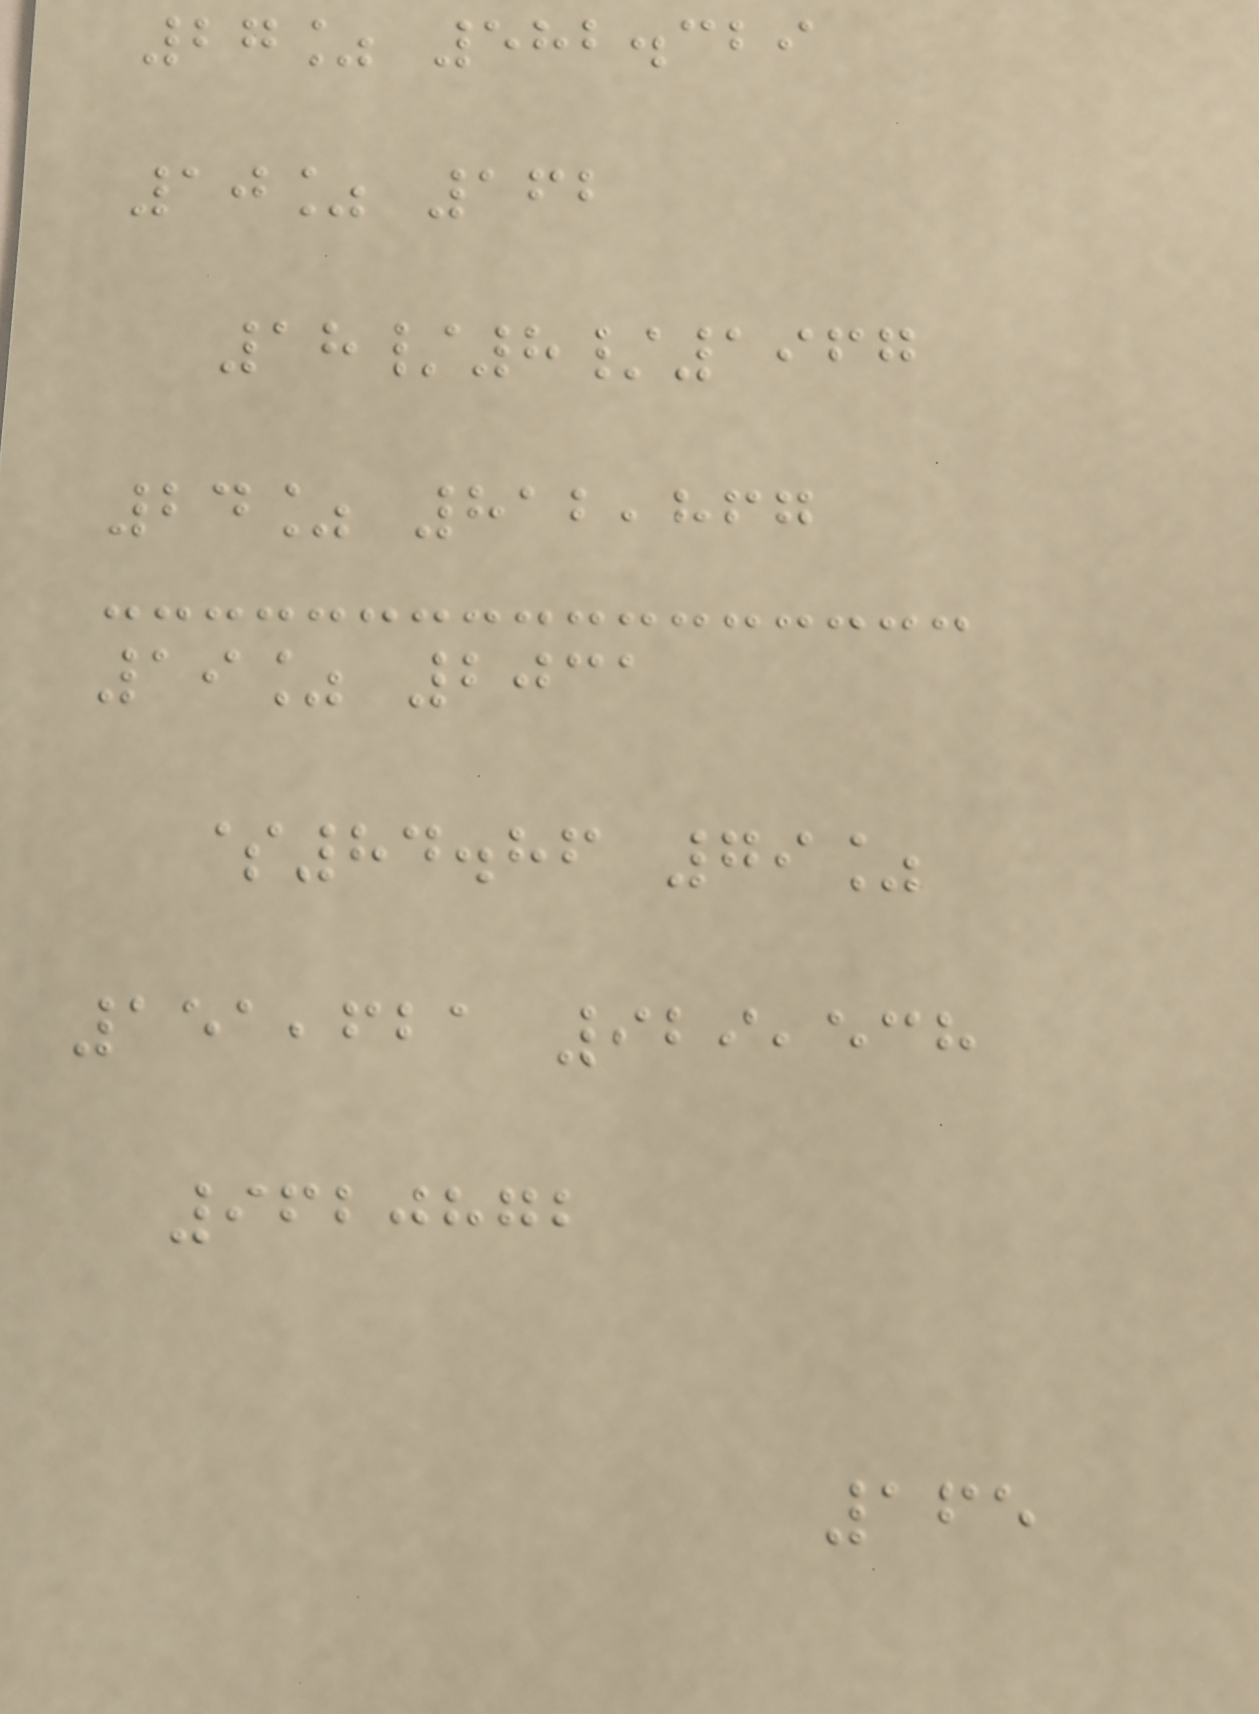27% 582.329
10% 162
18/8/1967
24% 812,867
19% 2031
$84.86 79%
151,621 929,538
9620872
165
